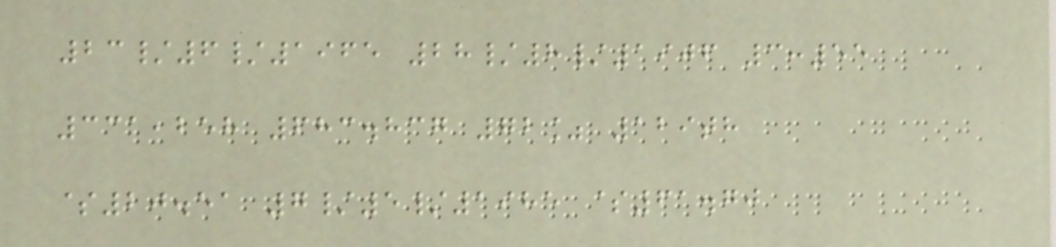23/6/1965 28/8/1906 3:55
331,258 683.837 72% 129th
$20.51 7/5/1985 $61.70
